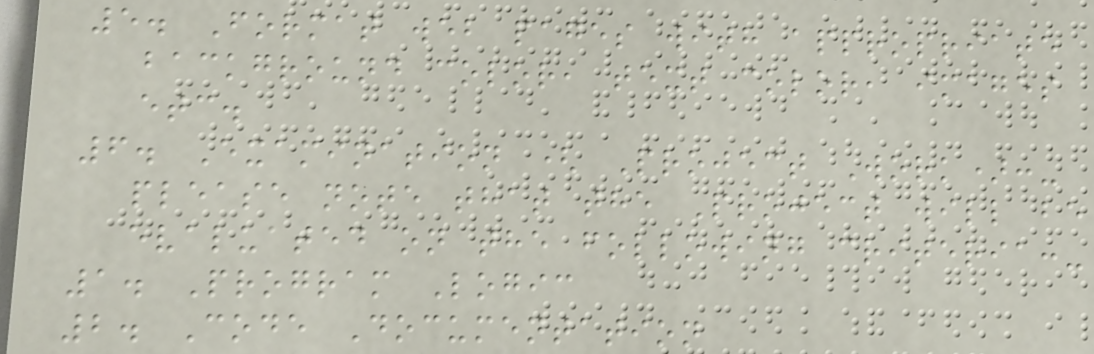5. Format web pages with appropriate
background color, text color, images
etc.
6. Examination ( Project Work):-
please note that the Project will be
evaluated on the following criteria:-
1. Program Logic
2. Code Documentation
